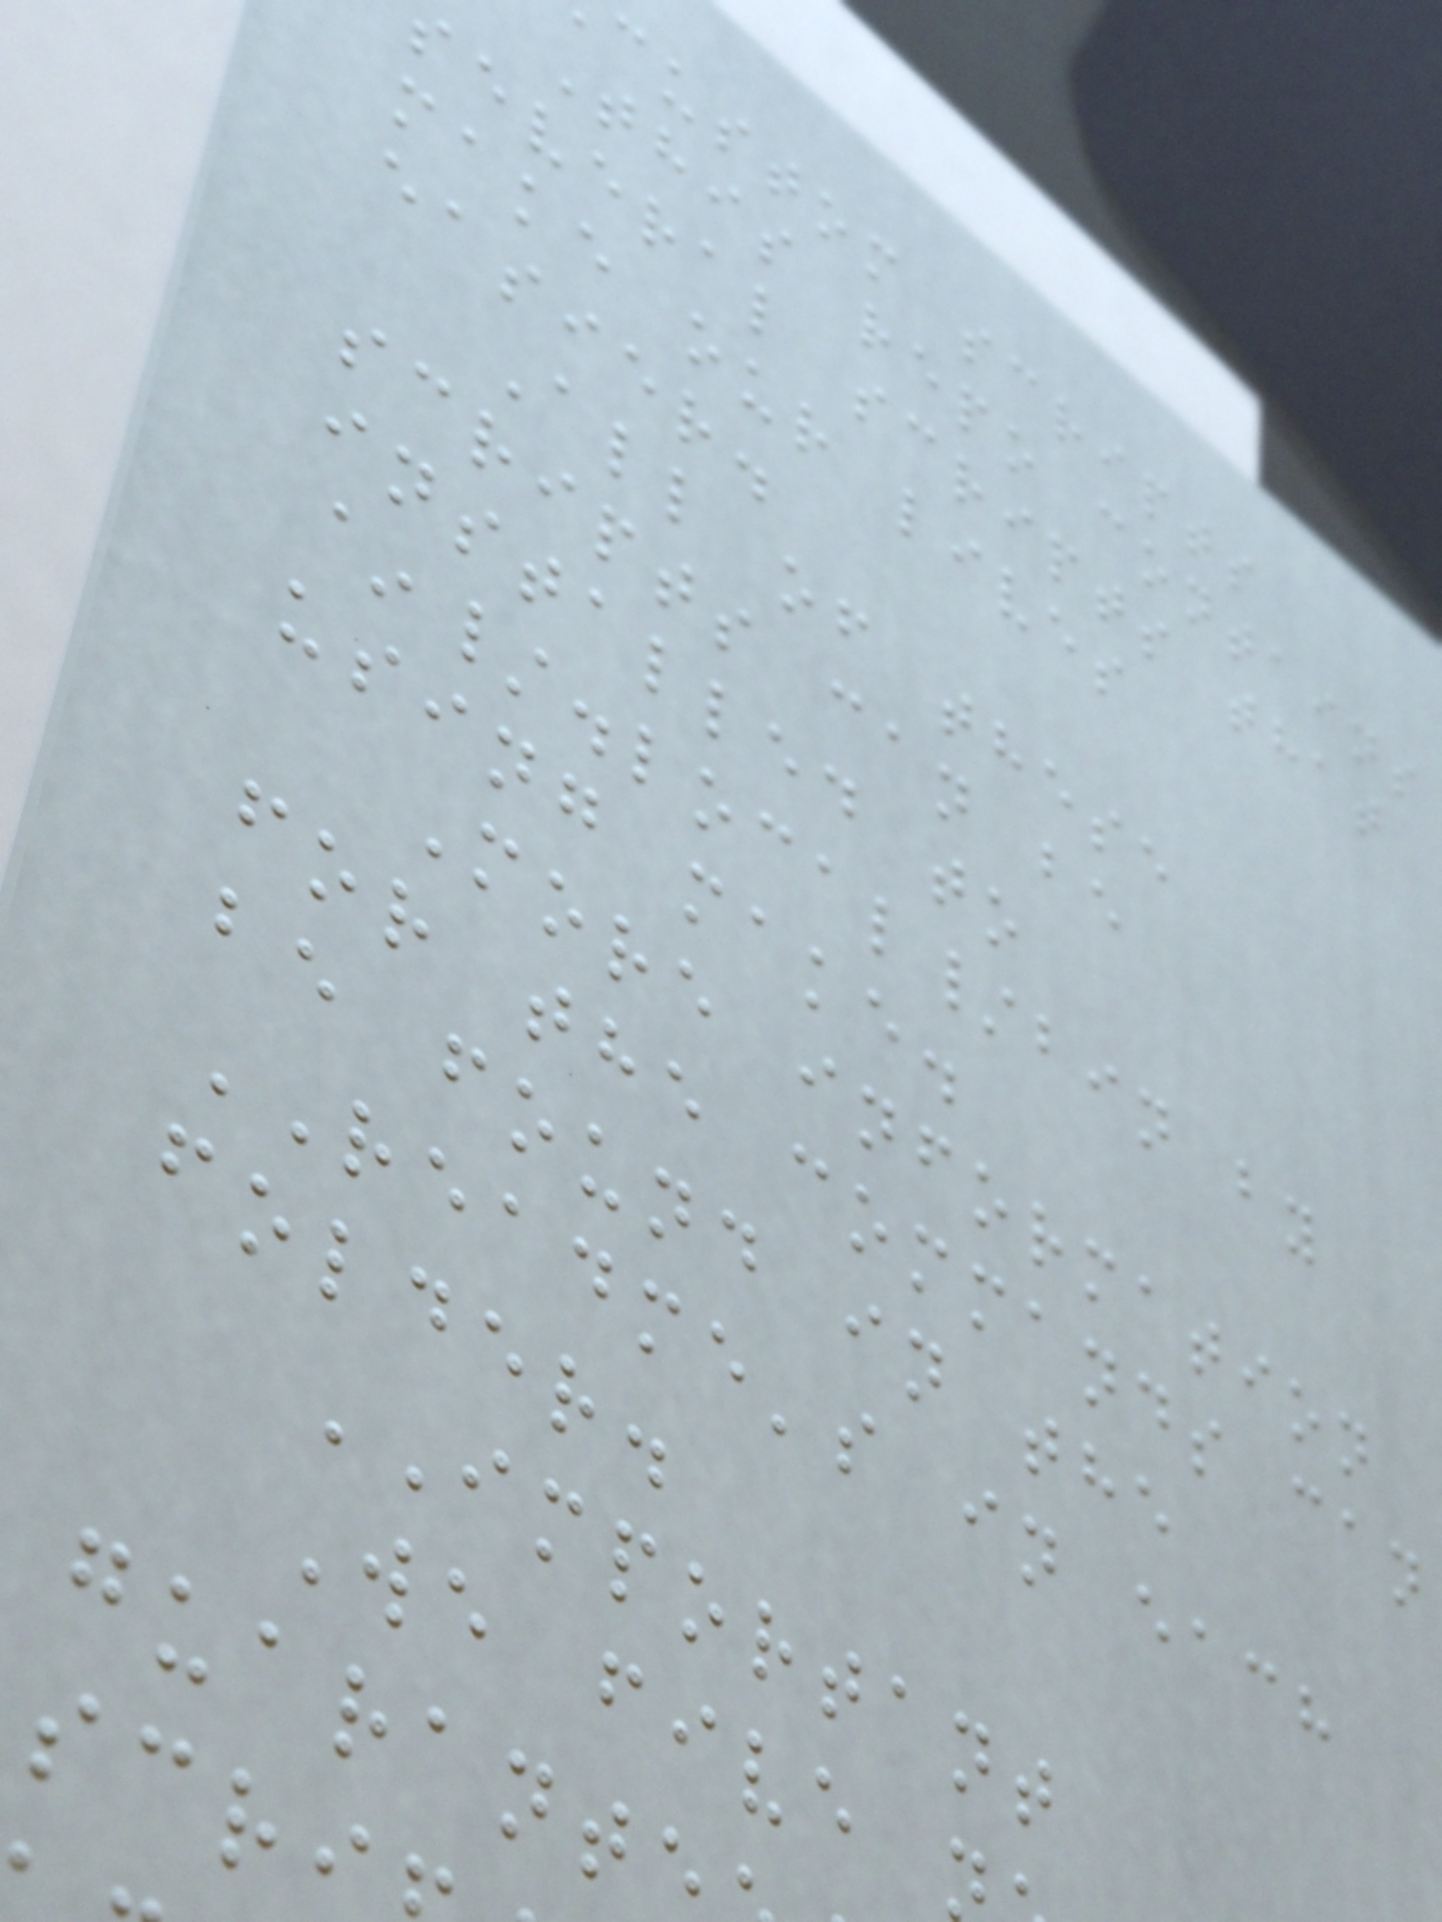custom scripts
This repo contains
several scripts that
make our lives
easier.
All of these
scripts can be
installed to
~/.local/bin by
using make.
More information
for the commands can
be found in the
README's in each
folder.
IMPORTANT
We five
guarant
